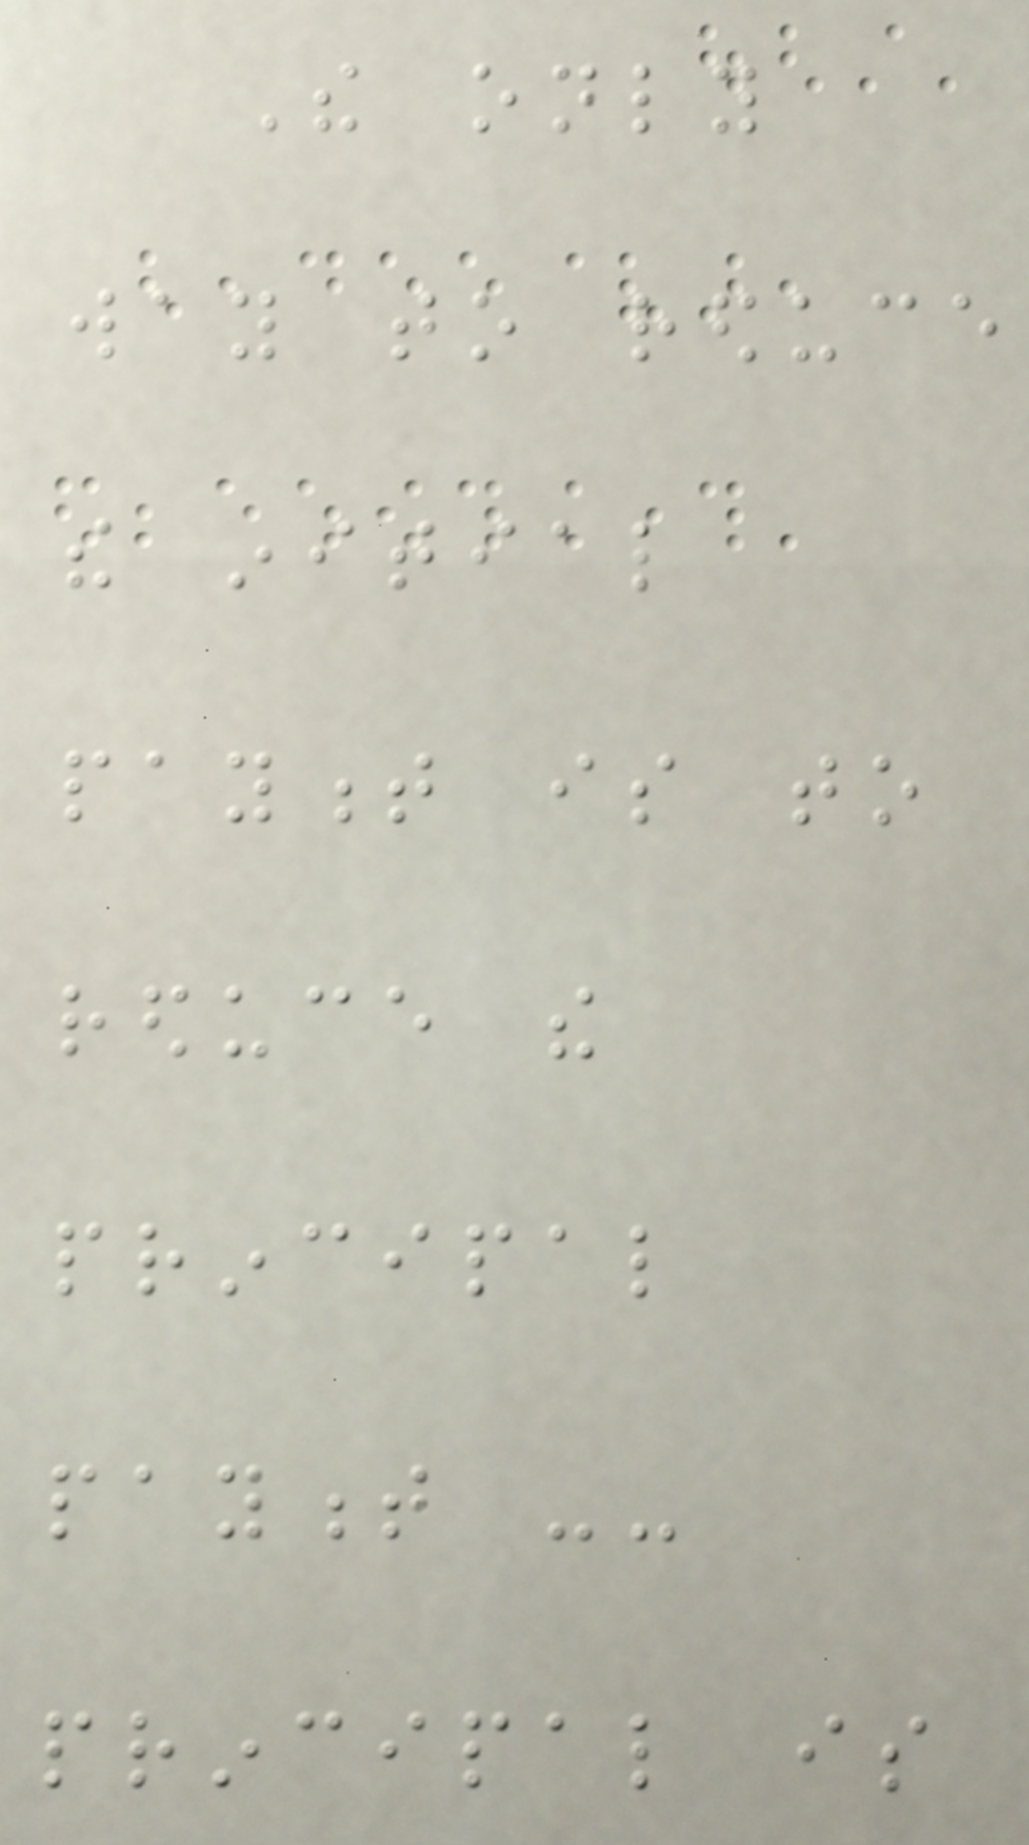The only
way to reduce
the initial
payment is to
reduce the
principal
payment --
principal is
